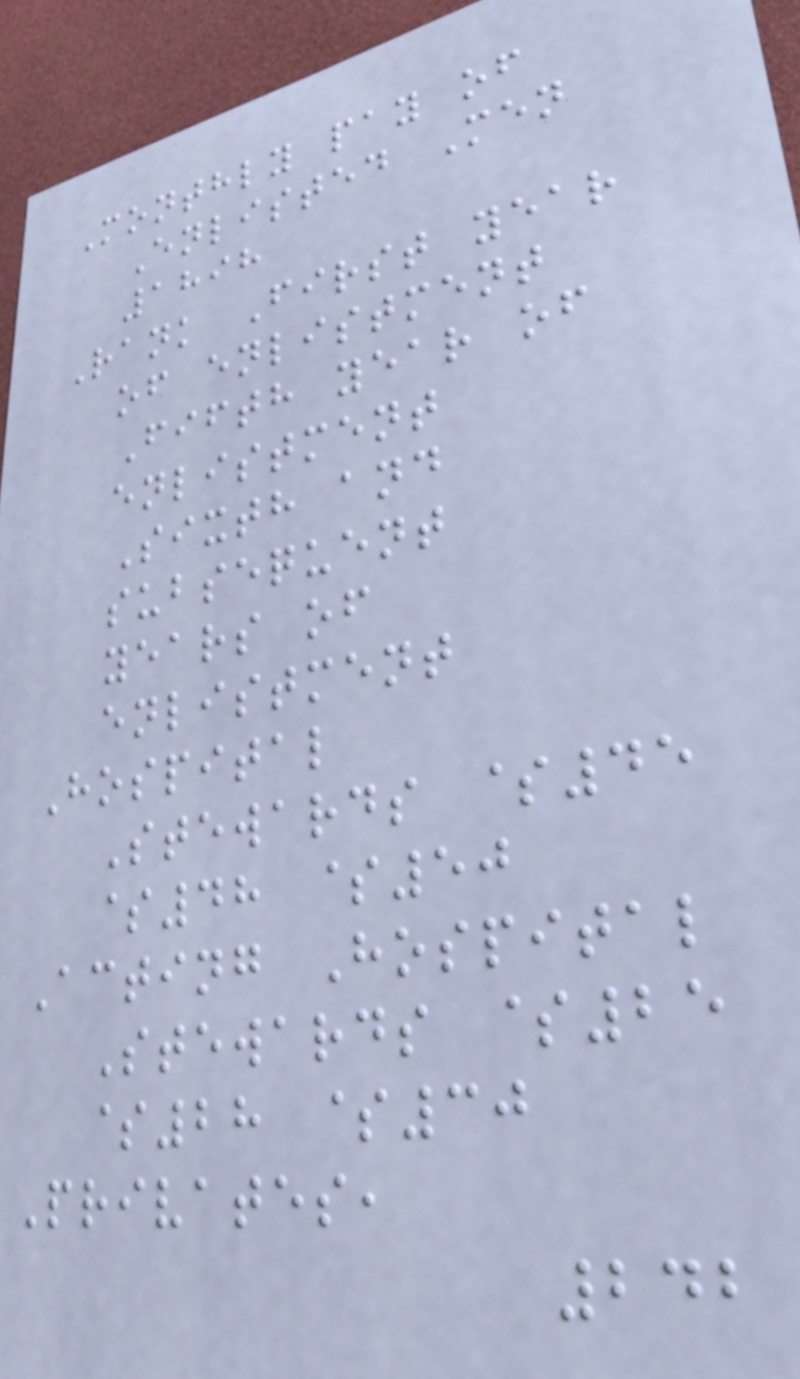Monthly pay of
Enlisted Men
1898
Rank First year
of enlistment
Fifth year of
enlistment
Sixth and
subsequent
years of
enlistment
Hospital
Stewards $45
$48 $50
Acting Hospital
Stewards $25
$28 $30
Privates,
242
